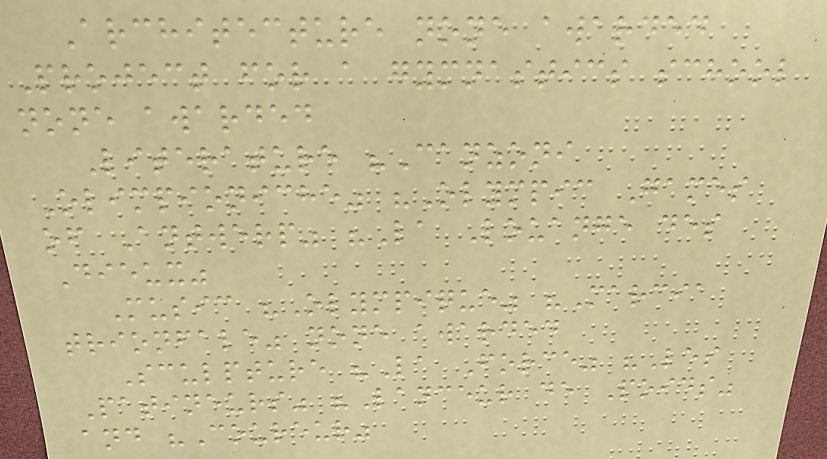Architecture none awarded
Project for a gymnastics school
none awarded
Literature "Canzoni
Olimpioniche" "Olympic Games
of Antwerp" "La Louange des
Dieux"
Music "Olympique" "Marcia
trionfale" none awarded
Sculpture "La Force" "Les
Patineurs" "Lanceur de Poids"
and "Coureur"
